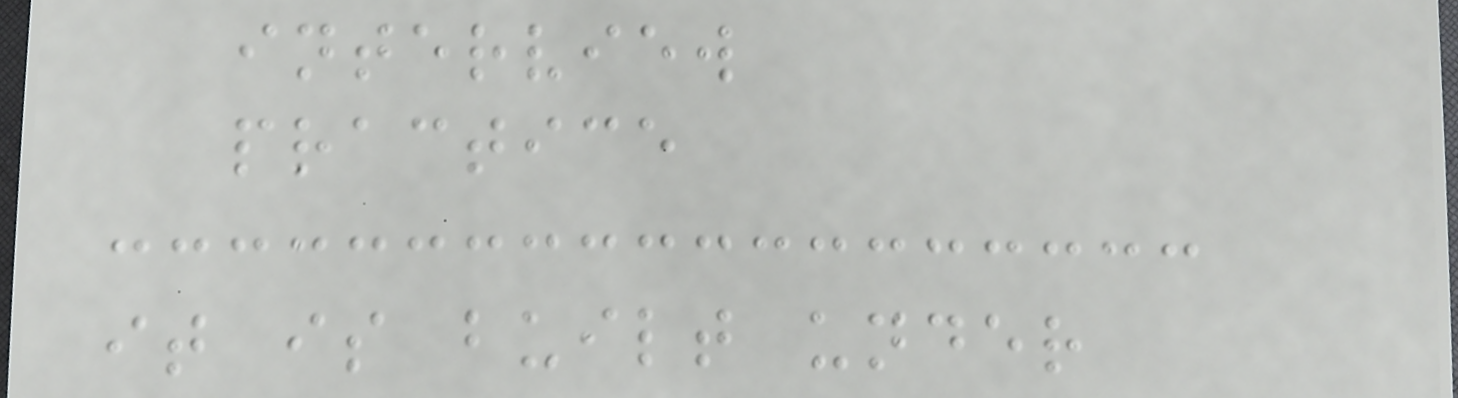interview
practice
it is built under
